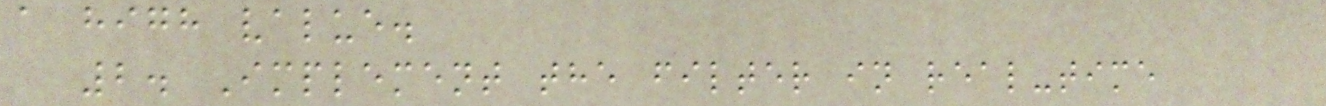a high value.
2. Implement the filter in real-time
